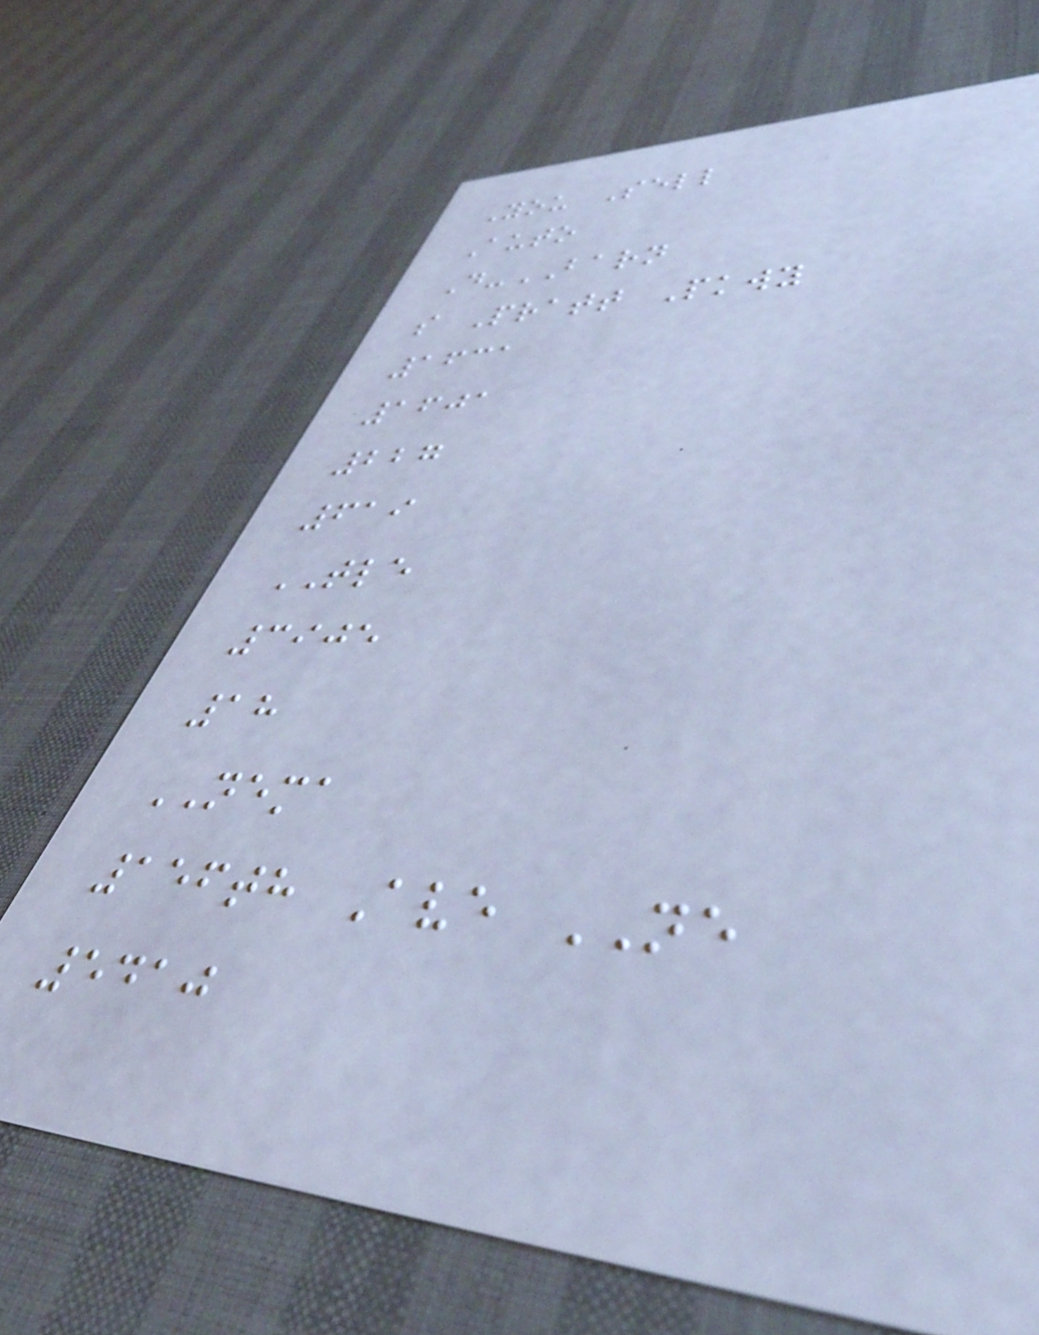You Sell
Auto
D-BARN
s Pratt Pkwy
1631
1601
227
619
TLE
3905
18
NEMA
156th Ave NE
5410
